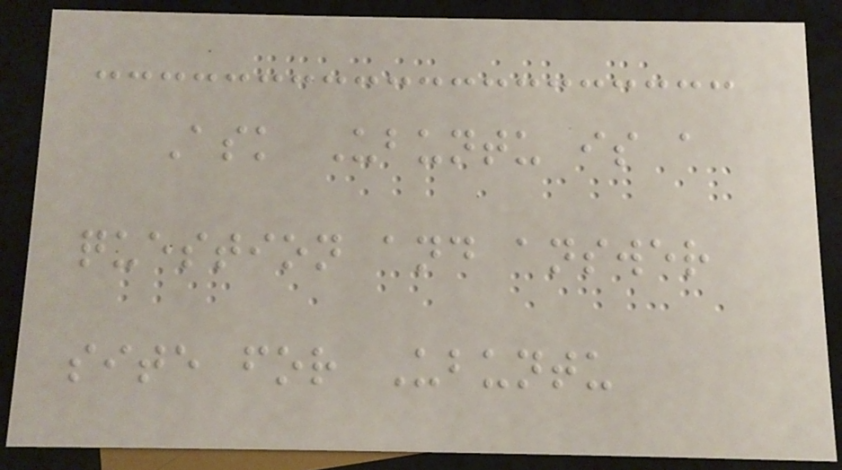Ask Ubuntu is a
question and answer
site for Ubuntu
